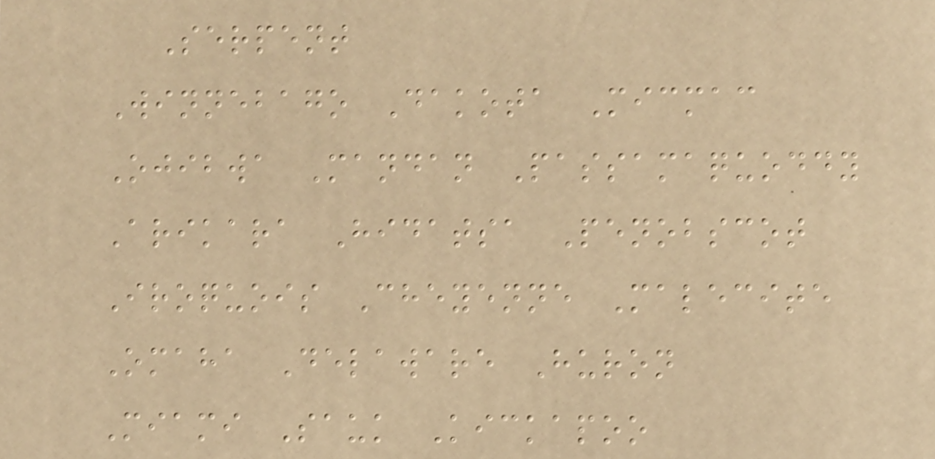Serpent
Winnebago Dakota Micmac
Ojibwa Mandan Passamaquoddy
Arikara Hidatsa Penobscot
Iroquois Cheyenne Malecite
Omaha Delaware Huron
Miami Sauk Kickapoo
